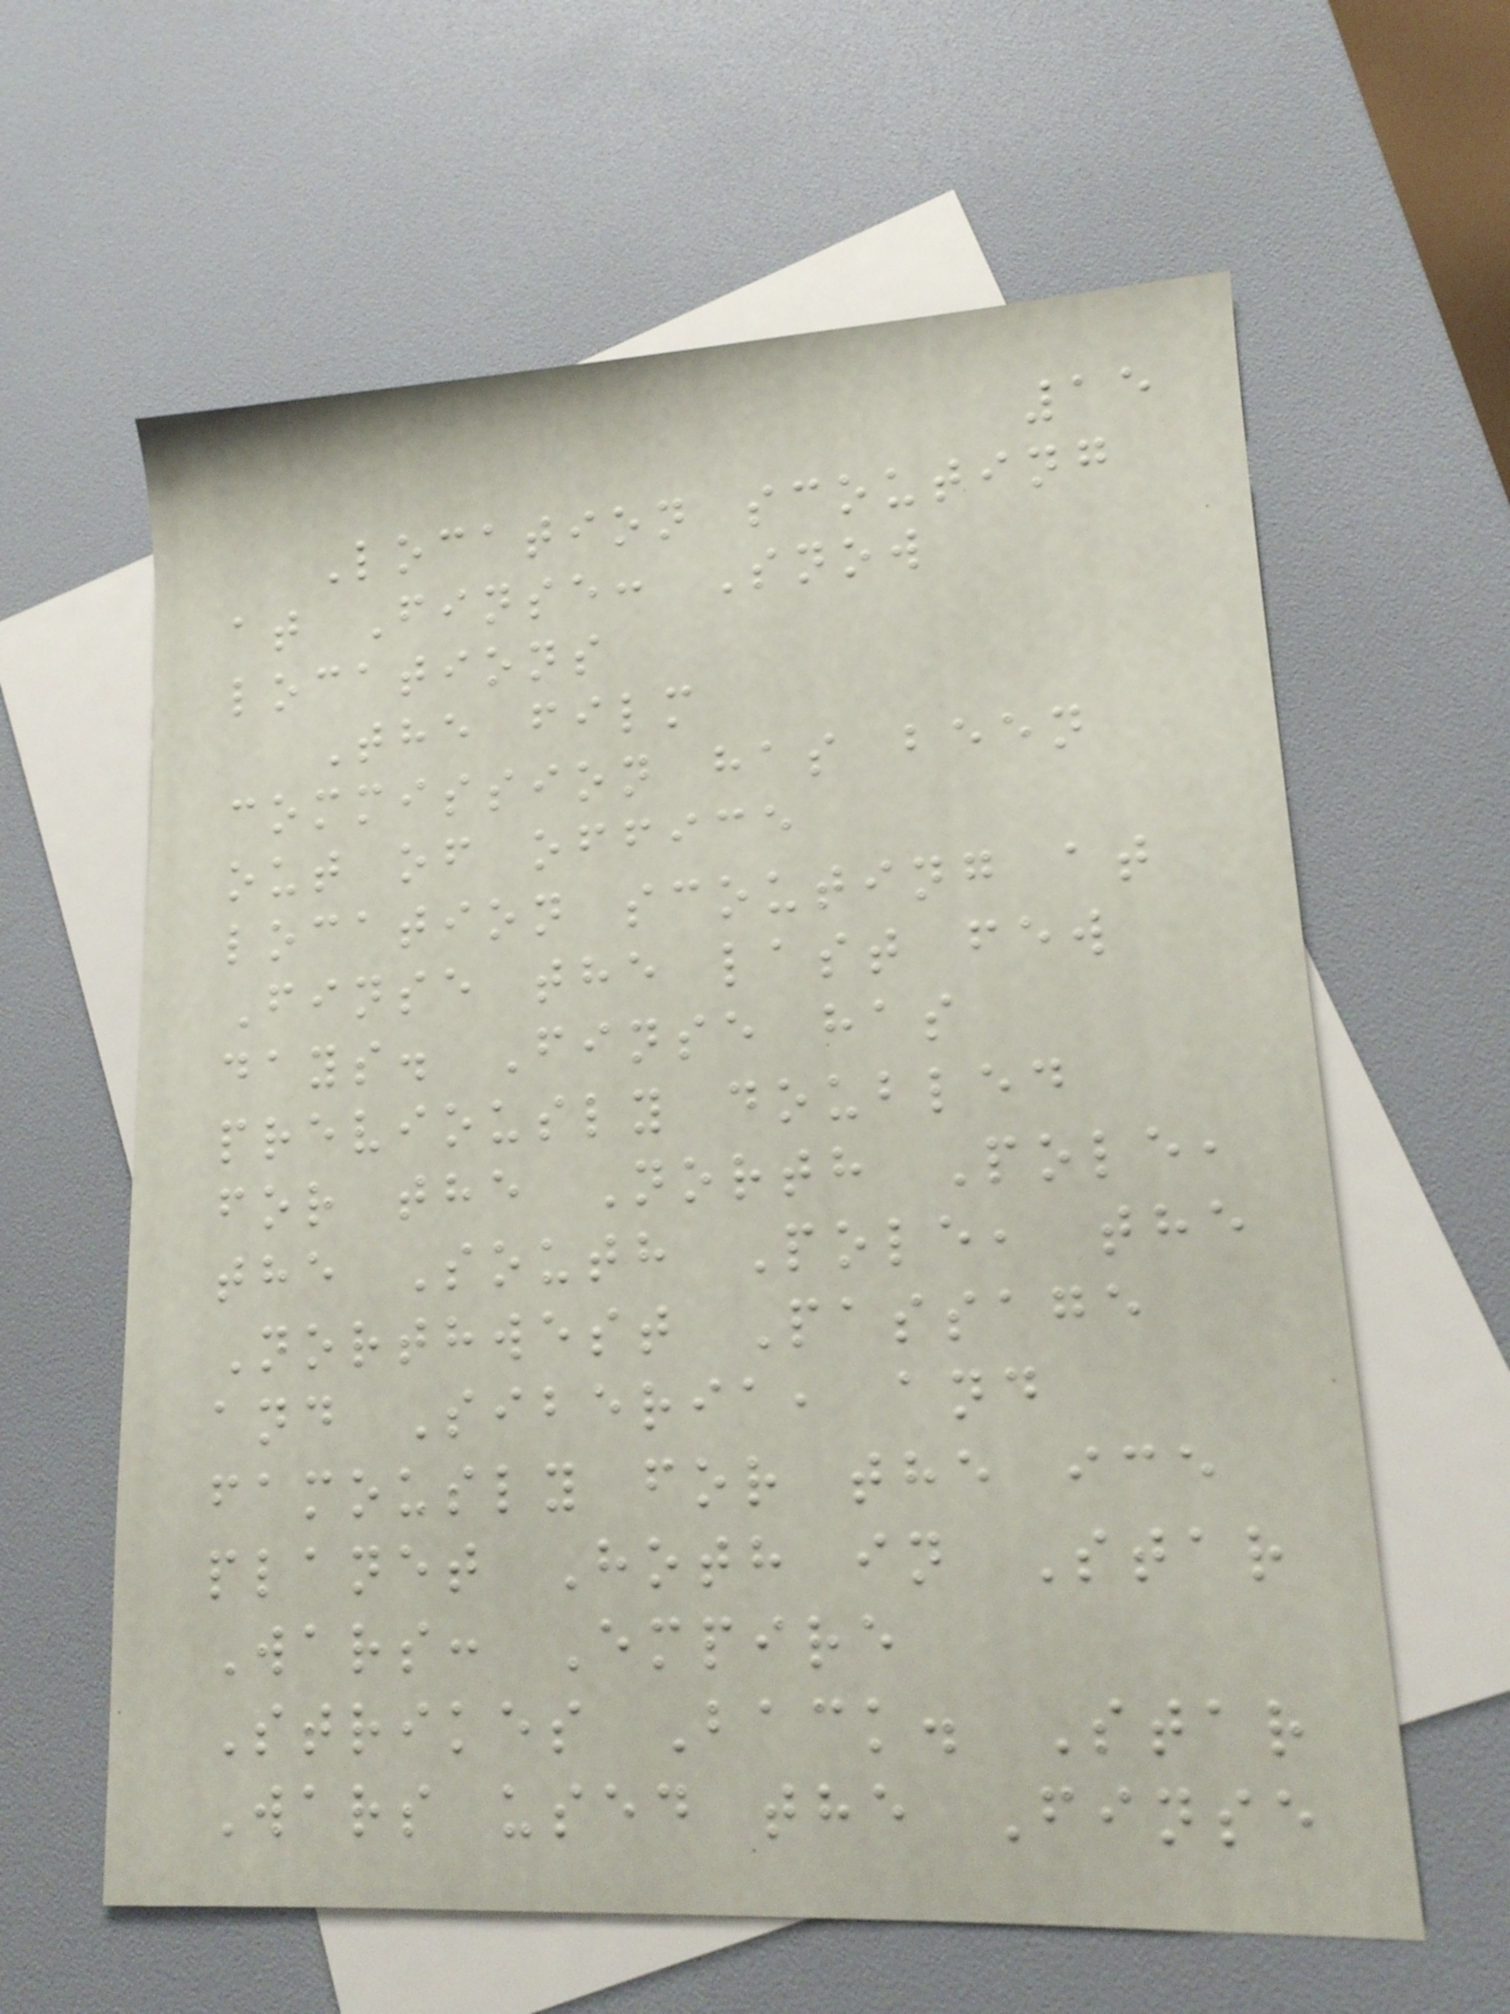15
Location scouting
at Finse: Snow
locations
The film
commission has been
out of office
location scouting at
Finse the last few
days. Finse has
previously doubled
for the North Pole,
the South Pole, the
Northwest Passage
and Siberia, and
famously for the ice
planet Hoth in Star
Wars: Empire
Strikes Back. Star
Wars used the Finse
